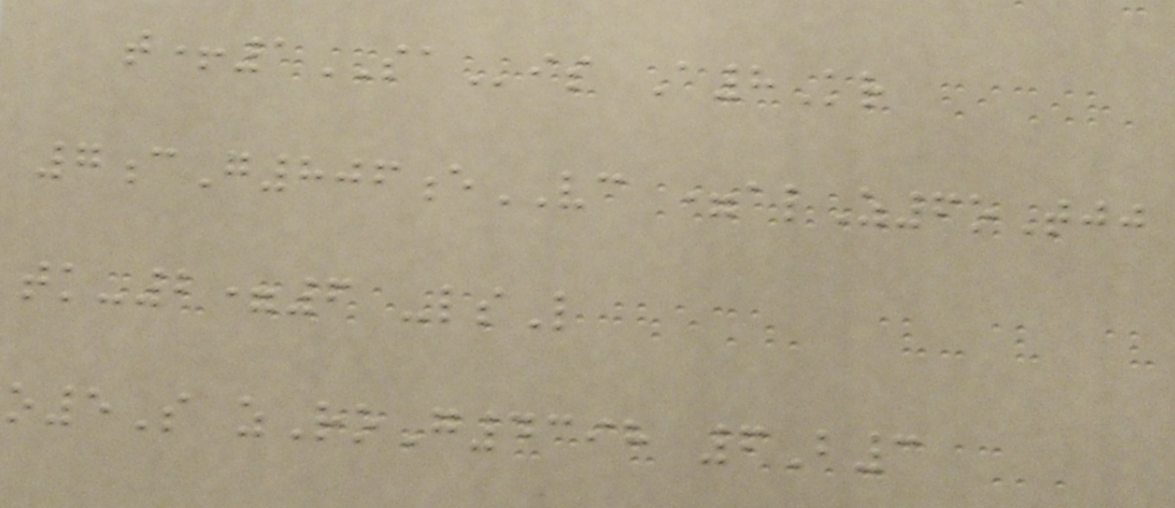t+1SAis A8Kr
7cG806eVC =alZ6oTjj
tk-2=6 -lsL
o5S zRoG4398 6B3
